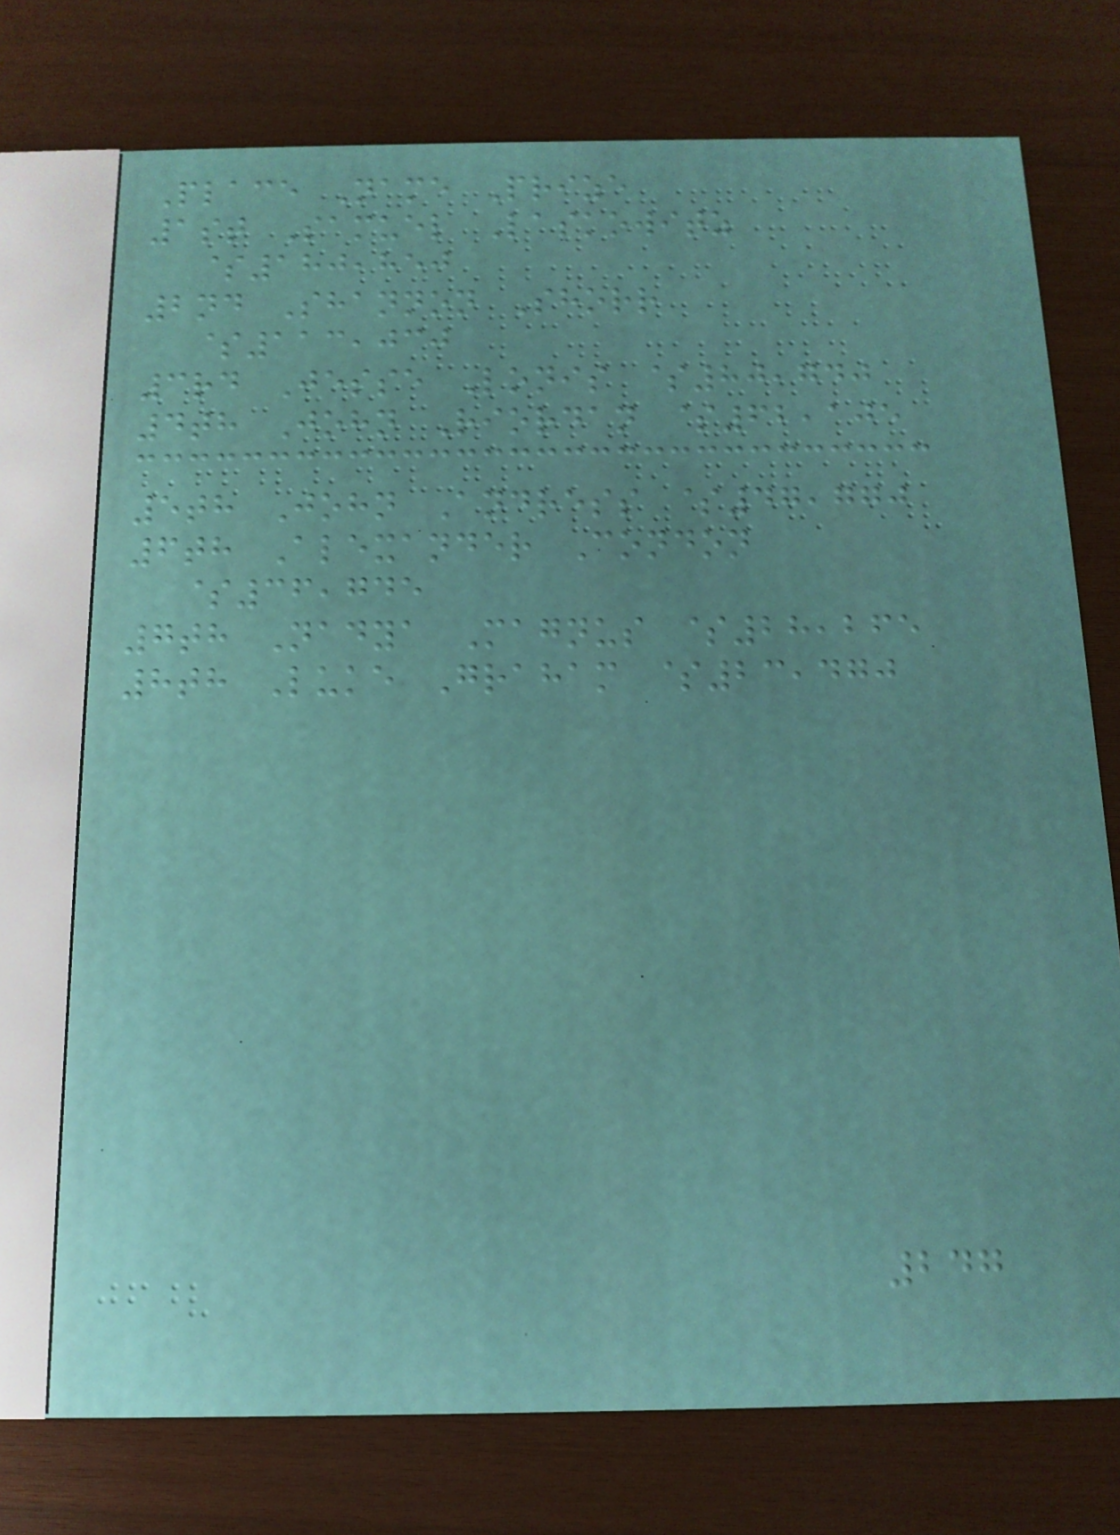Place Name Prize
1st Samuel Laskowitz
$180,850
2nd Shannon Shorr
$113,030
3rd Jesse Lonis $80,740
4th John Riordan $62,105
5th John Andress $47,770
6th Alexander Condon
$36,745
7th Nadya Magnus $28,265
8th Luke Graham $23,470
247
